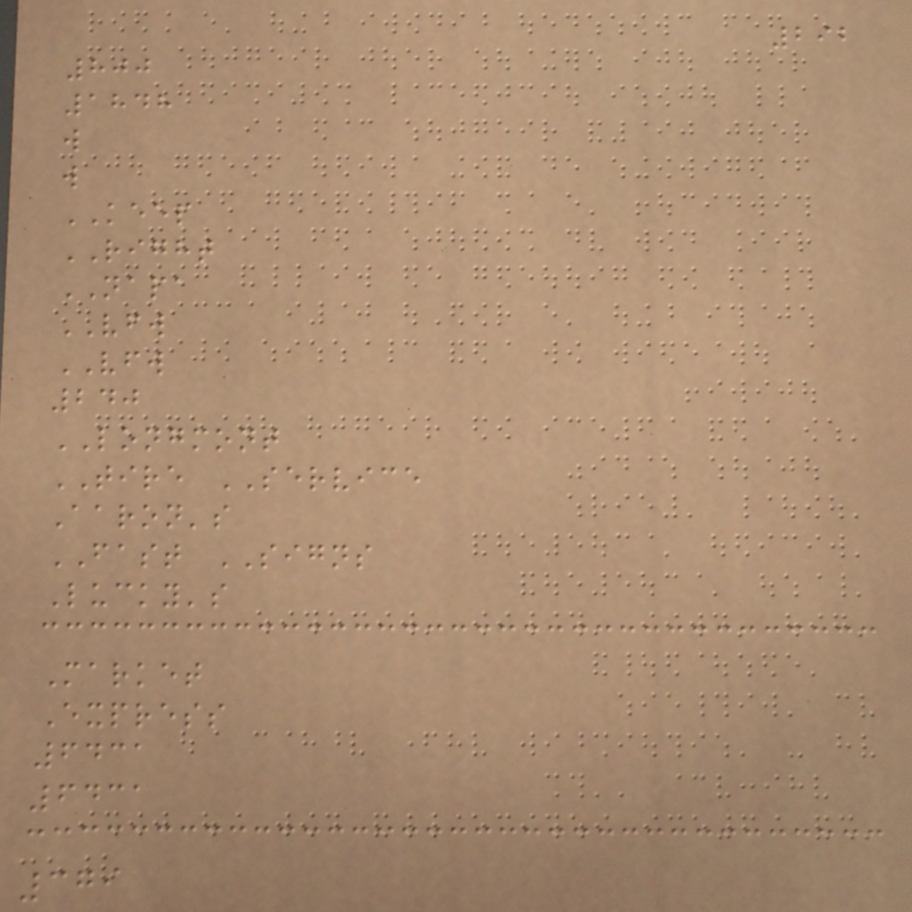292
800
1848
w
w
KEEP
RIGHT
NAPA
VFW
VFW
240
LONGMONT
TIRE SERVICE
Aaron's
FAST SIGNS
Lucky's
Market
Express
6431
6431
379
